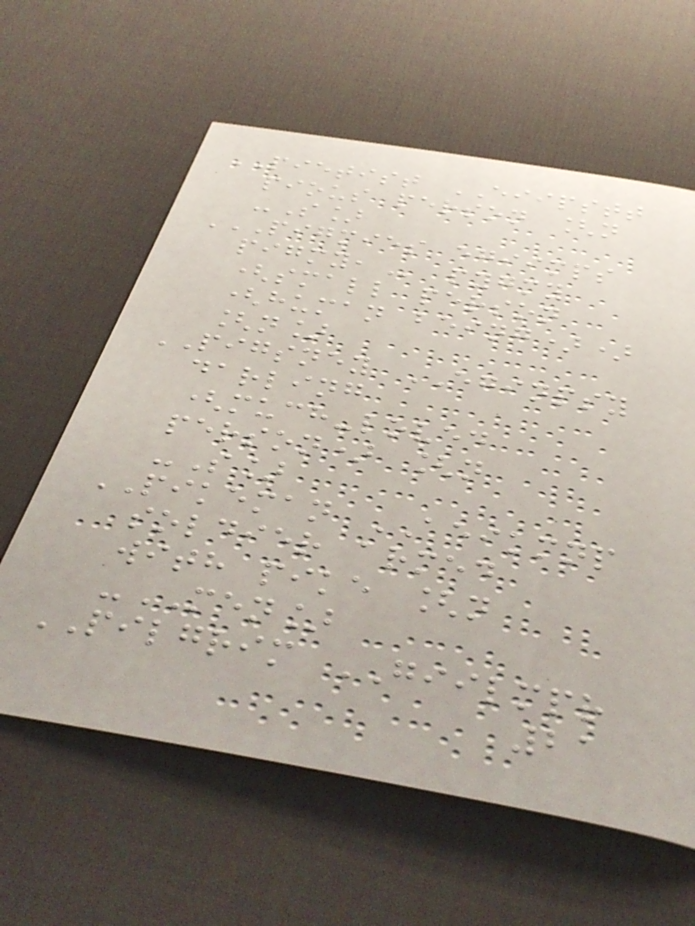PIETIST EIIPSTT
pious person [n
-S]
PIGMIES EGIIMPS
PIGMY, pygmy
(small person
(human being))
[n]
PIGSNEY EGINPSY
darling
(much-loved
person) [n
-S]
PIKEMAN AEIKMNP
soldier armed
with pike [n
-MEN]
PILGRIM GIILMPR
21
